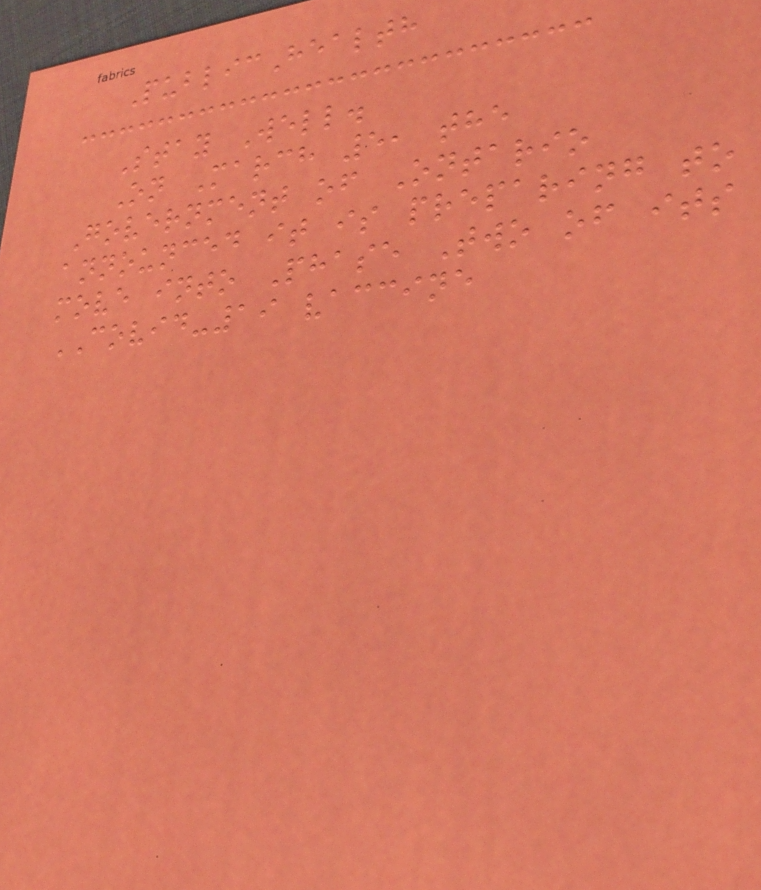PublicHealth
Stay Well.
On March 5, the
Government of Ontario
announced it is preparing to
move into Phase Two of its
COVID-19 vaccine
